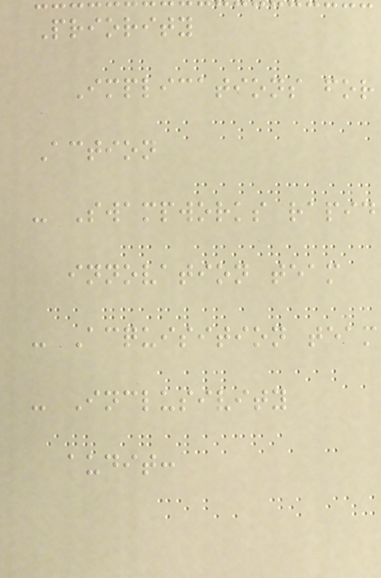Priority
Implications for
Action
- Swampworks rapid
innovation team
- Acquisition team
- Inclusivity
audit:
